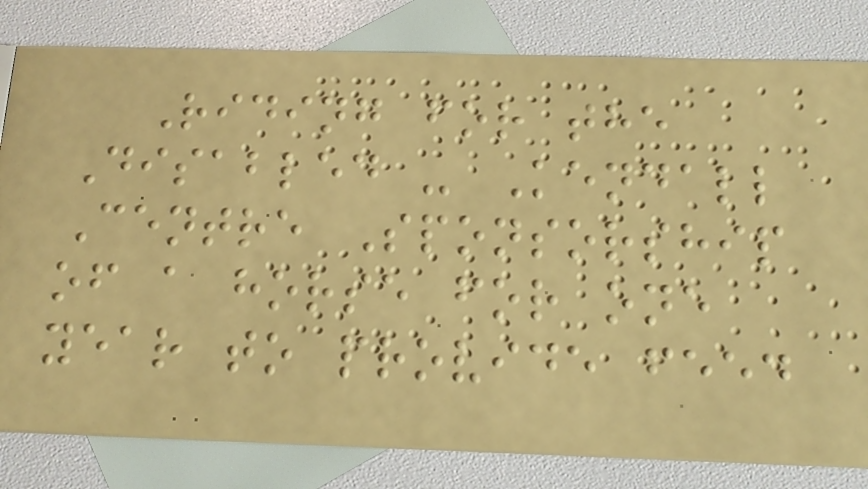Riding for the
Disabled - Kendall
Centre Sponsorship
of a horse for one
year to provide feed
